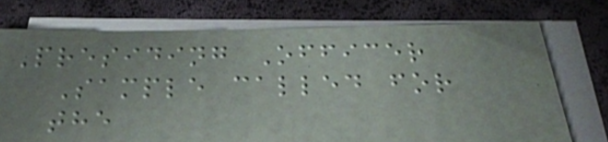Presiding Officer
Sample called for
the
